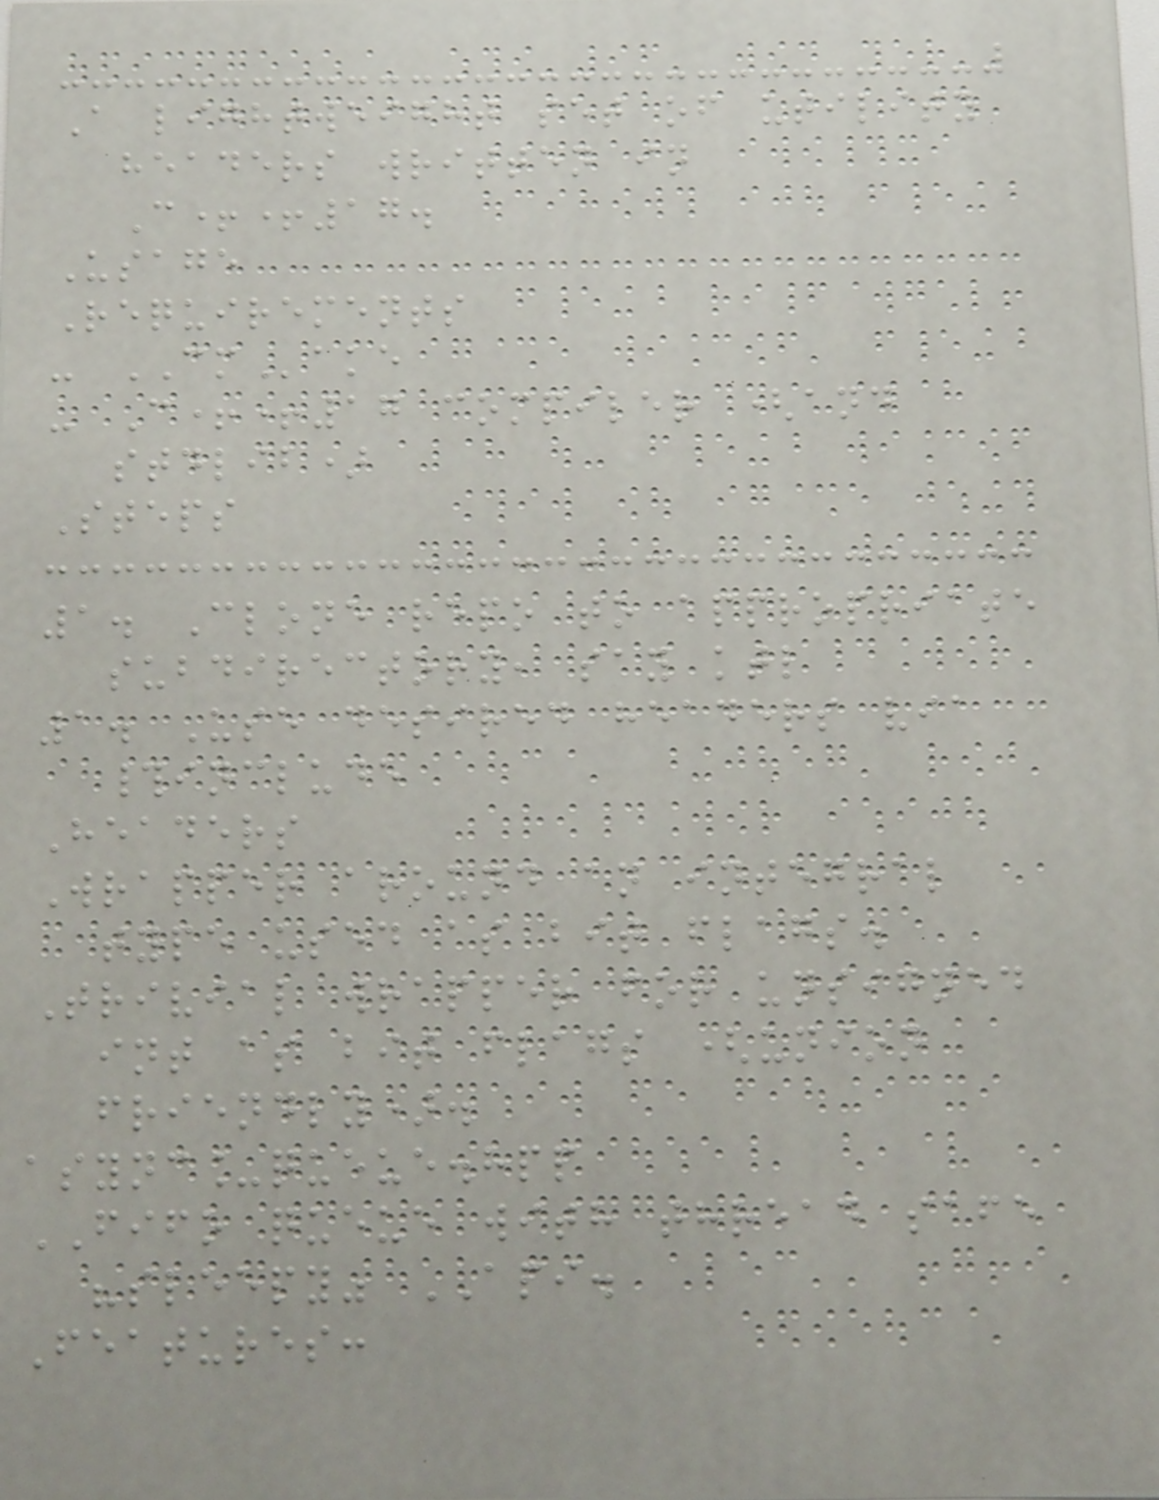A lightweight set of utility
headers written in
C++17.
Usage
Requirements
- CMake
- C++17 compiler (and
stdlib)
Steps
1. Clone repo to appropriate
subdirectory, say ktl
1. Use desired headers via
#include
Headers
Wrapper around an integral
type used as bit flags.
Trivial wrapper for unsigned
int as bit flags (union
friendly).
async_queue.hpp
FIFO queue with thread safe
"sleepy" API.
Features:
